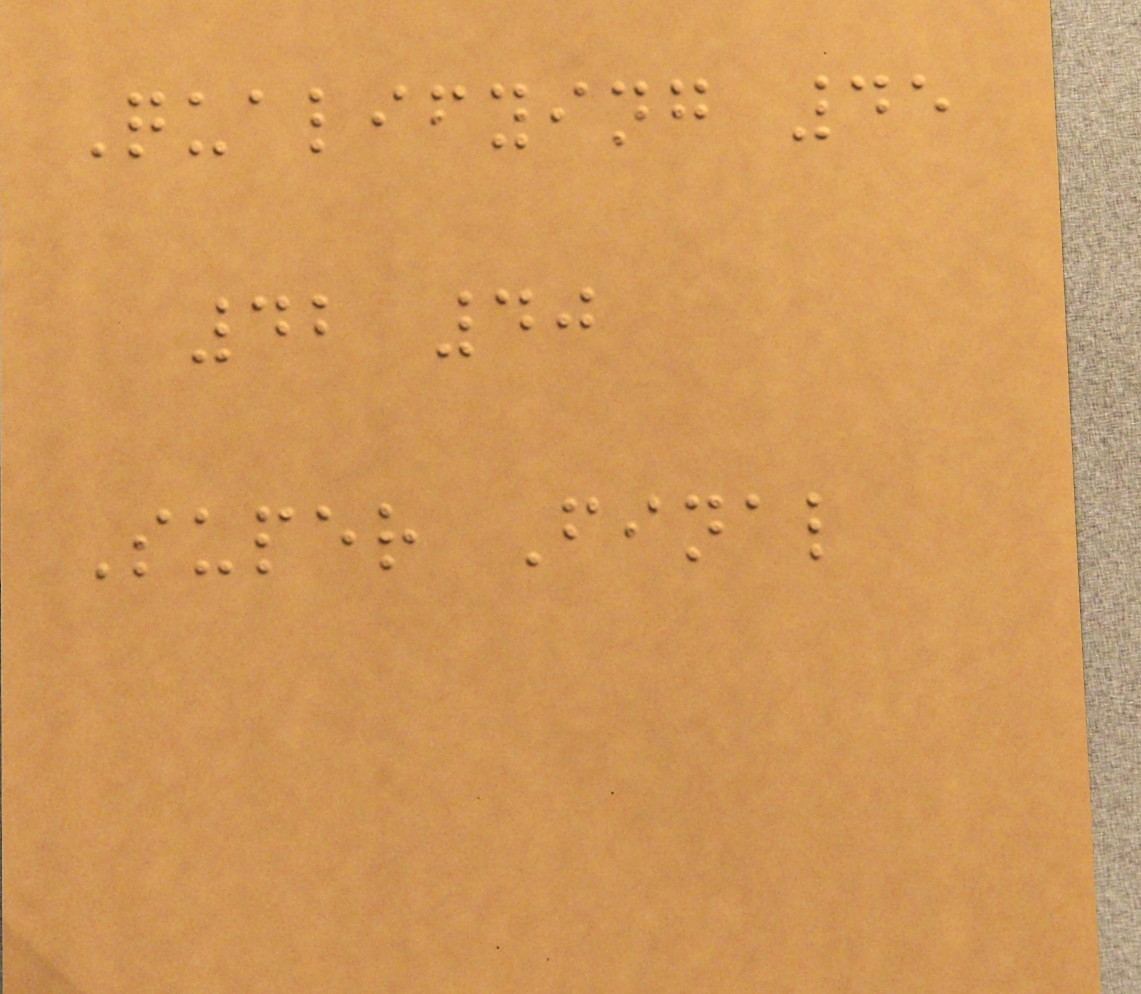Qualifying 45
42 40
Super Final
